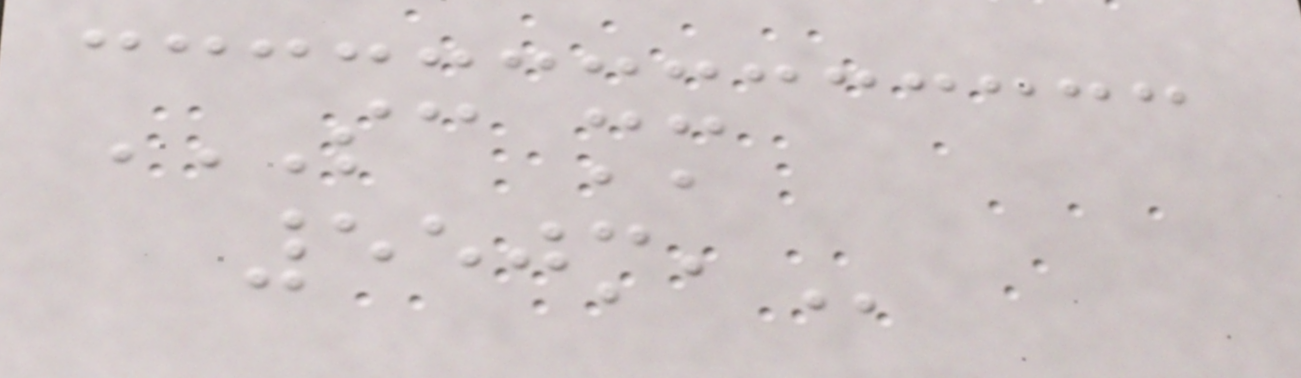SC MM
550M,
